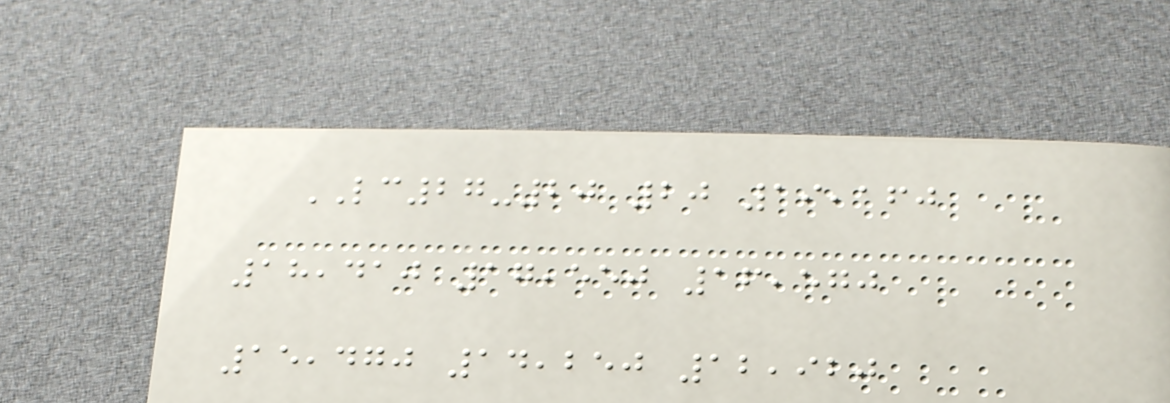LC27-20 20 19,160
18,410 17,550 16,570
15,470 14,250 12,920
